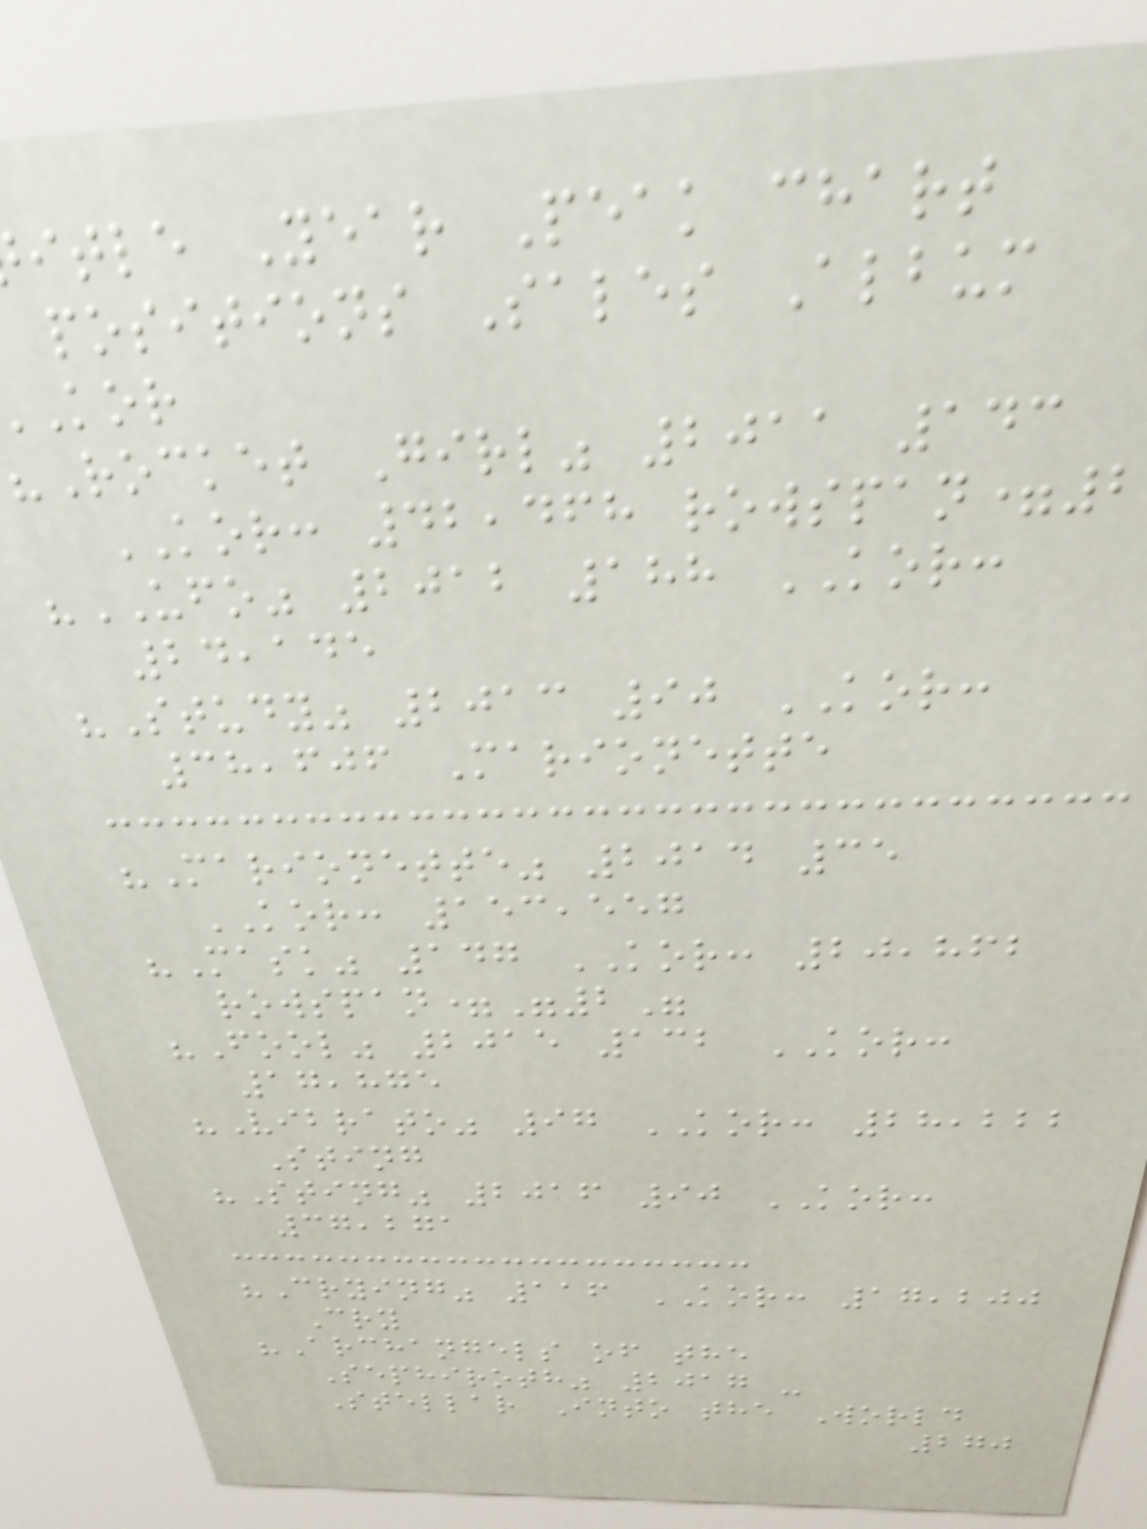itle Year Peak chart
positions Sales Album
"Rocket Girl" 2011 143
KOR: 42,468 rowspan=2
"UFO" 2012 188 KOR:
24,145
"Study" 2013 90 KOR:
38,606 Marionette
"Marionette" 2014 35
KOR: 153,557
"Mask" 147 KOR: 20,862
rowspan="2"
"Fool" 2015 132 KOR:
17,875
"Vibrato" 97 KOR: 28,222
Sting
"Sting" 2016 90 KOR:
37,271
"Crying" 116 KOR: 17,200
Cry
"Archangels of the
Sephiroth" 2017 -
Stellar Into the World
270
